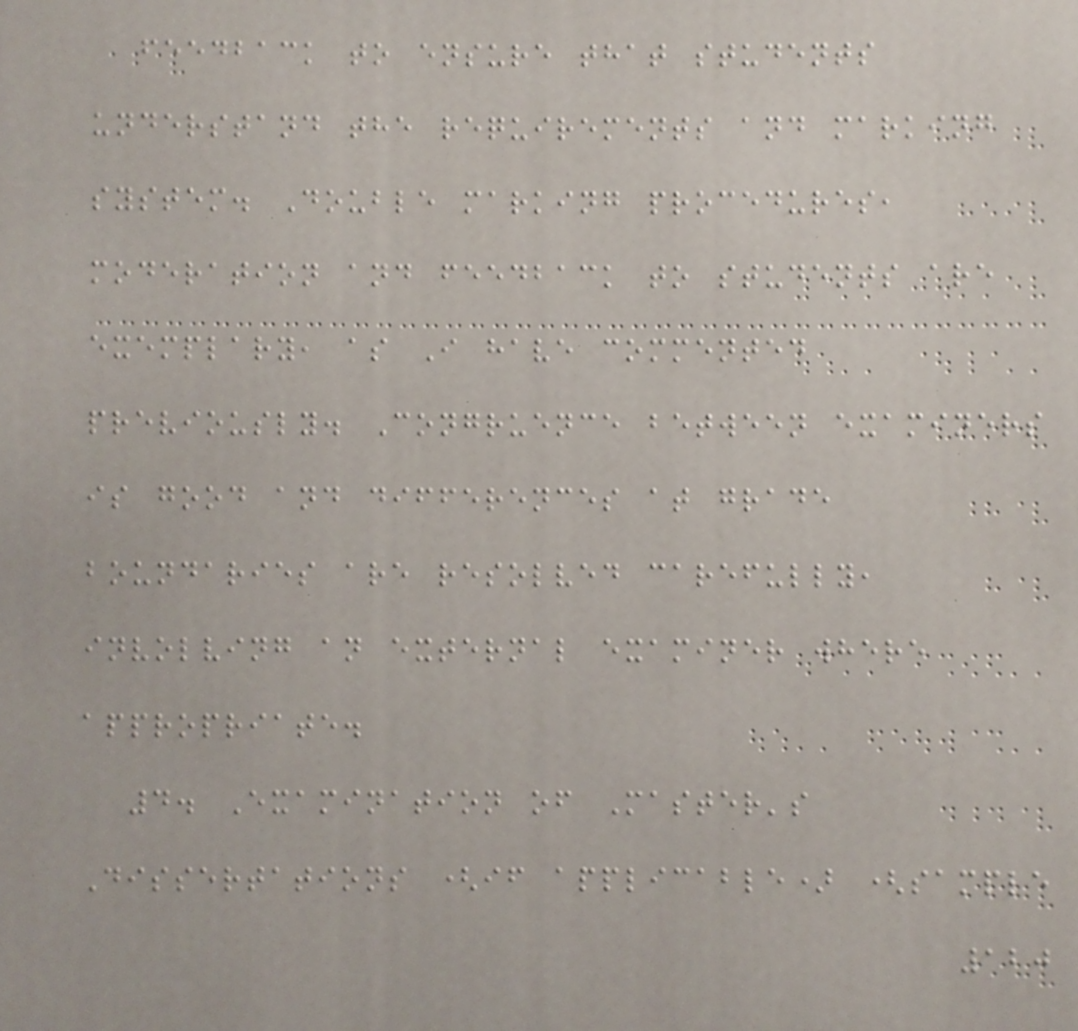feedback to ensure that students
understand the requirements and marking
system. Double marking procedures,
moderation and feedback to students are
exemplary, as I have commented
previously. Congruence between examiners
is good and differences at grade
boundaries are resolved carefully,
involving an external examiner where
appropriate.
4. Examination of Master's
Dissertations (if applicable) (sample
120
